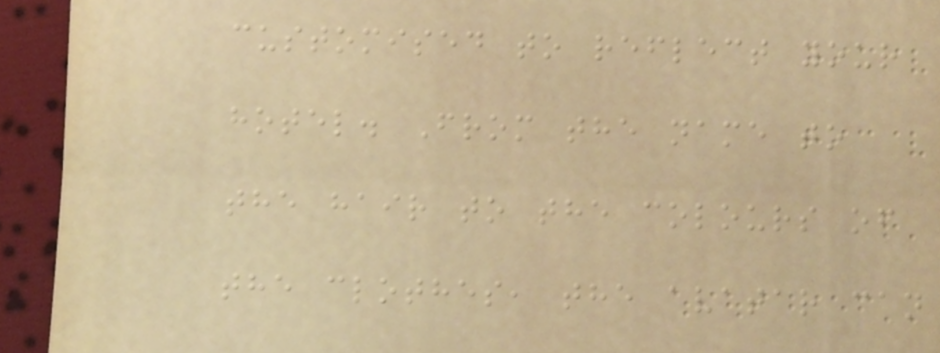customised to reflect your
hotel. From the name to
the hair to the colours of
the clothes, the avatar can
